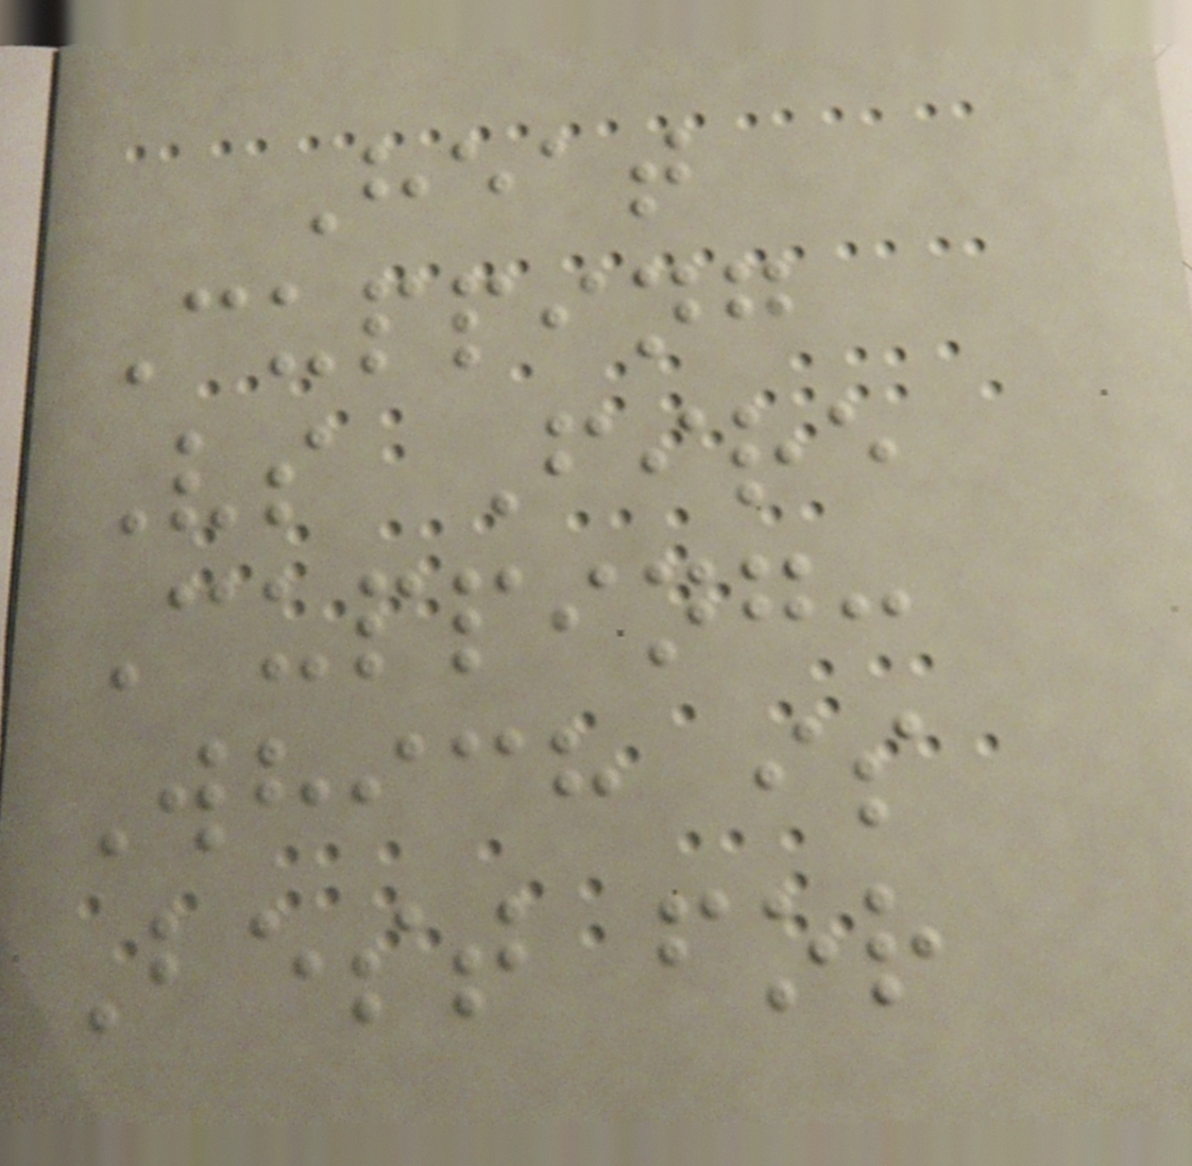Heat
Cupping
Vs Fire
Cupping:
Which is
Best for
